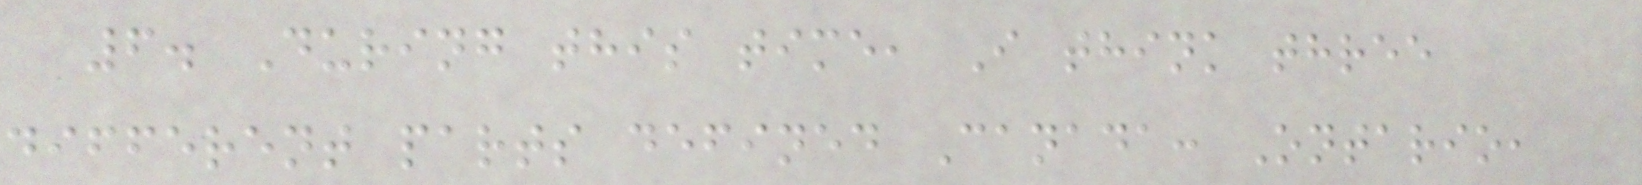6. During this time, I think three
different parts defined Canada: Ontario,
